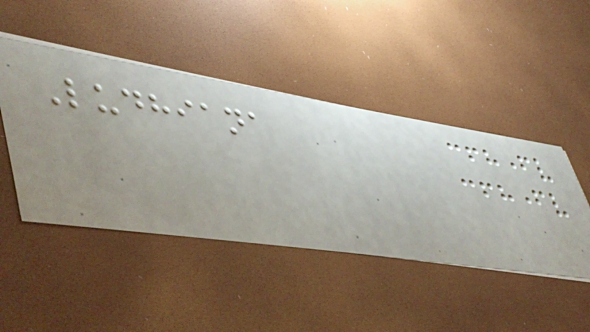Ludhiana
